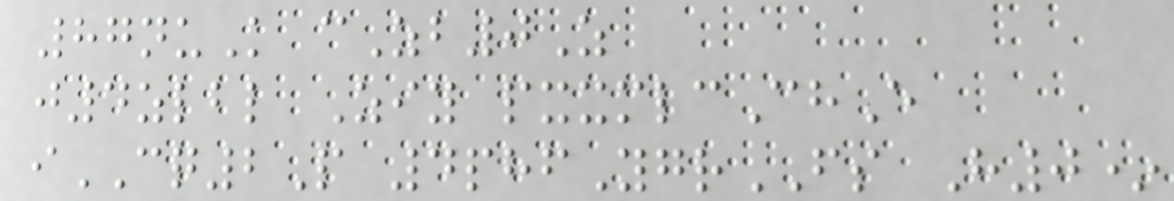87nuK cZb0Z
j4zlbl Ziy pxxmlcChE
iCQ2P 4phfYgrFS H0*
